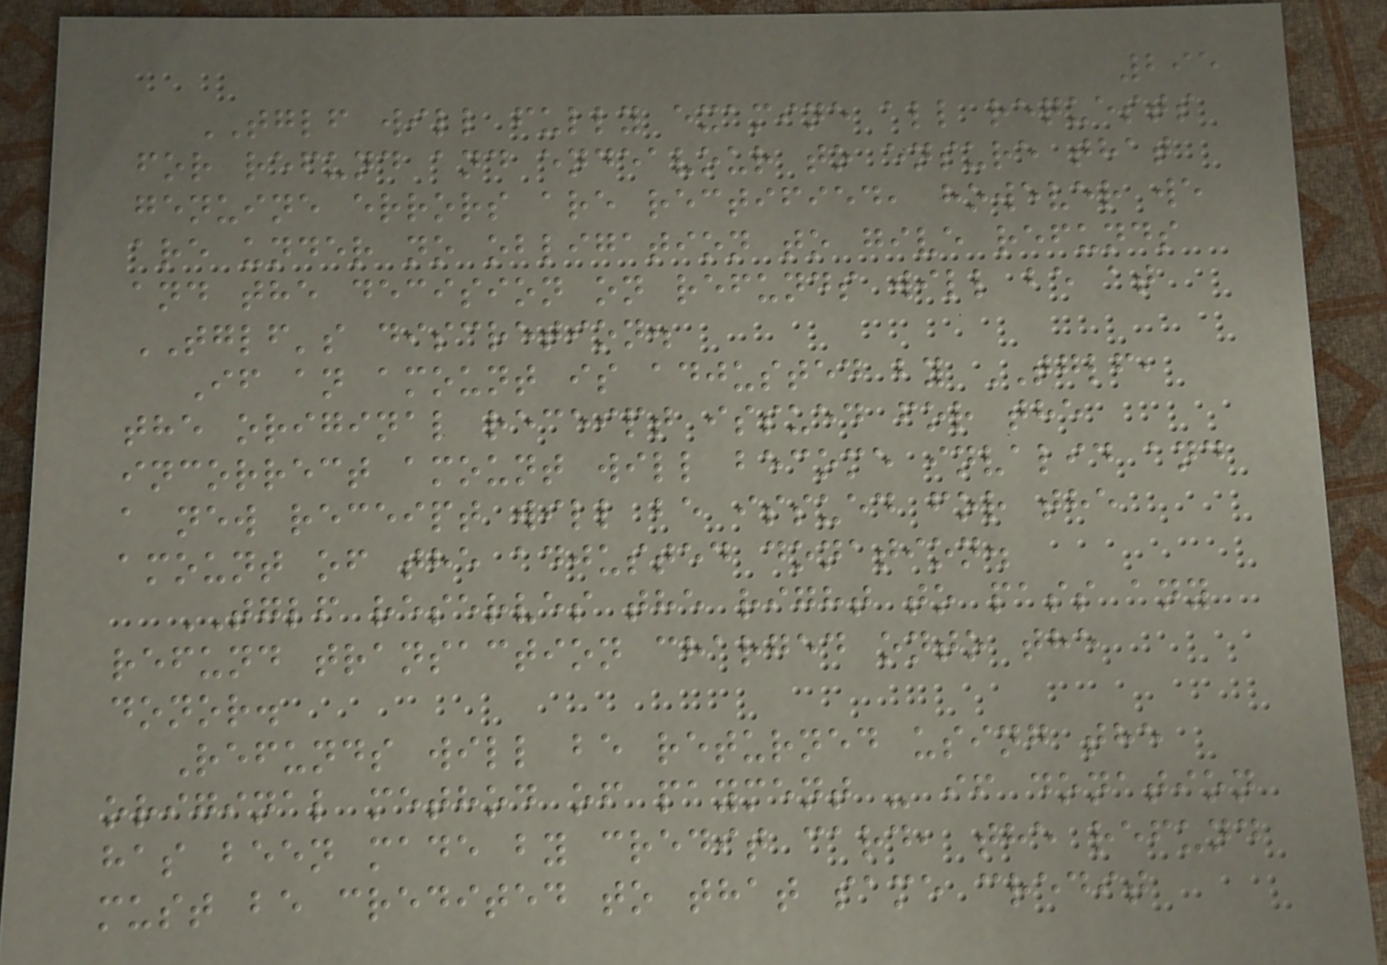295
TGLF will fully examine all requests
for refund and endeavour to ensure that
genuine errors are rectified, however we
are under no obligation to give refunds
and the decision on refunds will be at
TGLF's discretion.
If an amount is adjusted by TGLF,
the original receipt issued for the
incorrect amount will become invalid and
a new receipt will be issued for the
amount of the adjusted donation.
TGLF reserves the right to pass any
refund transaction charged onto the
donor.
Refunds will be returned using the
original method of payment - if donation
has been made by credit card, the refund
must be credited to that same credit
